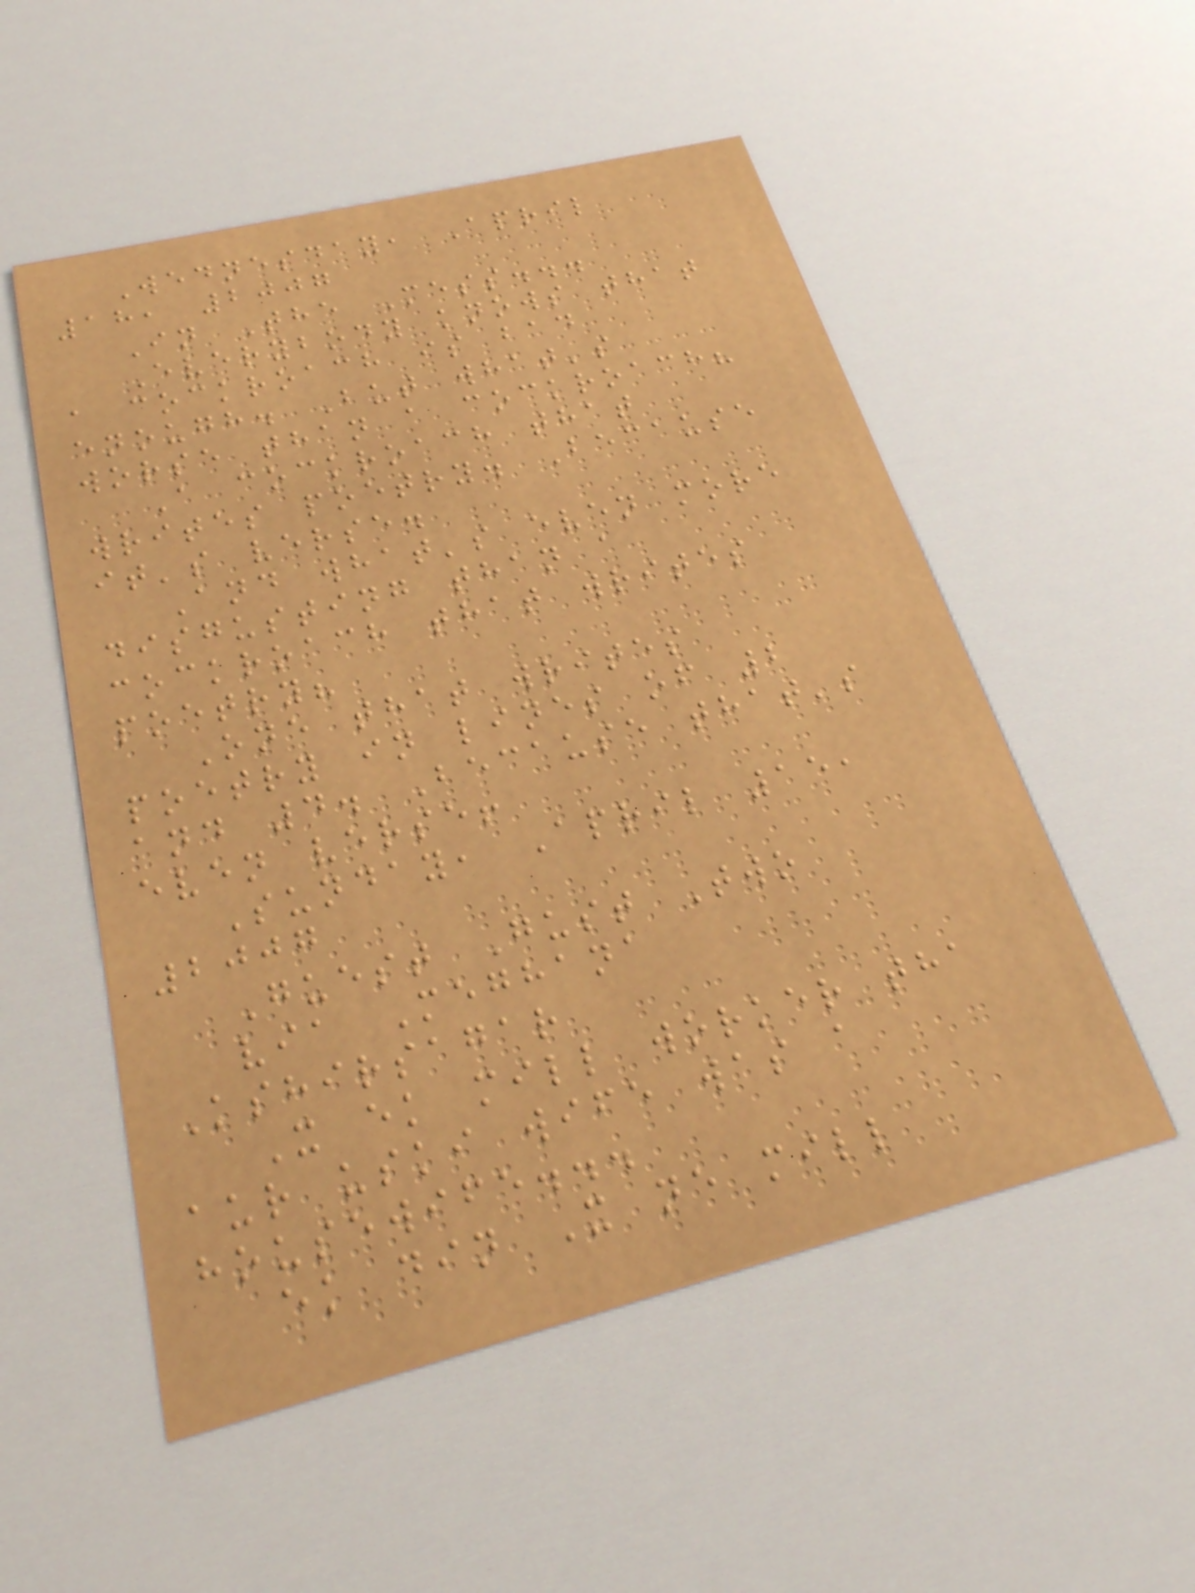Wednesday, April
18, 2007
In The Mess...
Everybody knows that
a cockroach is bad
enough. But what's
worse than a cockroach?
A cockroach that
writes poetry. Because
it's verse.
And what's even more
disgusting than a
cockroach that writes
poetry?
One that writes
poetry in lines of 2
and 4. Because that's
even verse!
Sunday, April 15,
2007
Guest Gust Two
via Meghana
Kshirsagar
X ek mill worker tha
aur uski wife was a
housewife...
ek din X ne mill
